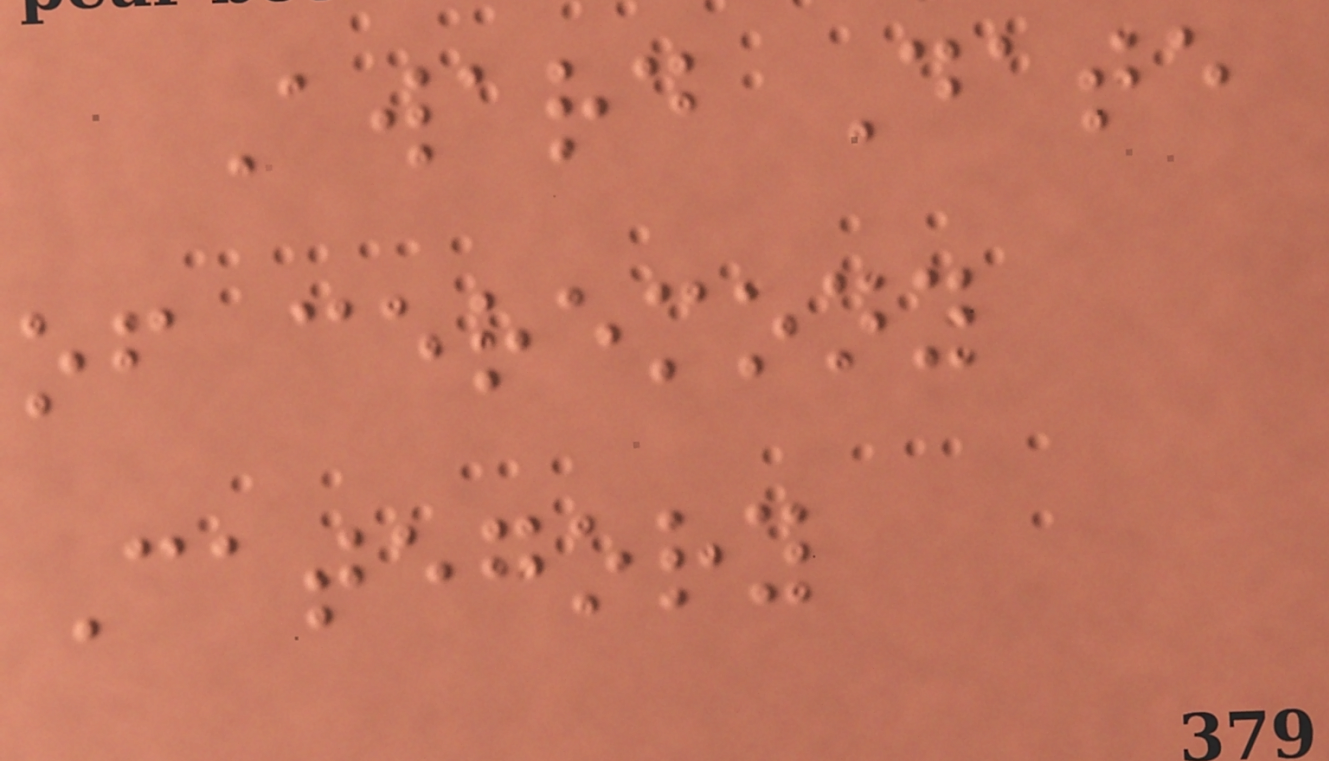Award Date
of ceremony
Category
